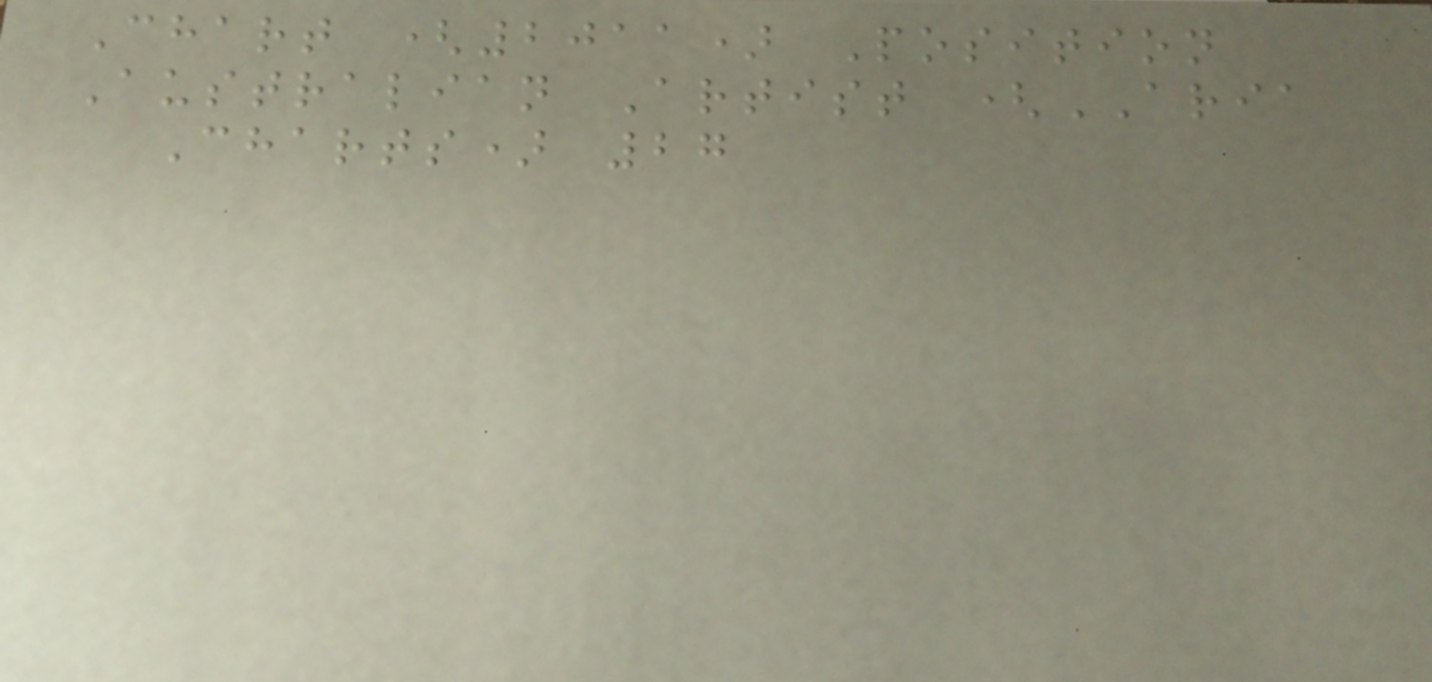Chart (2011) Position
Australian Artist (ARIA
Charts) 27
